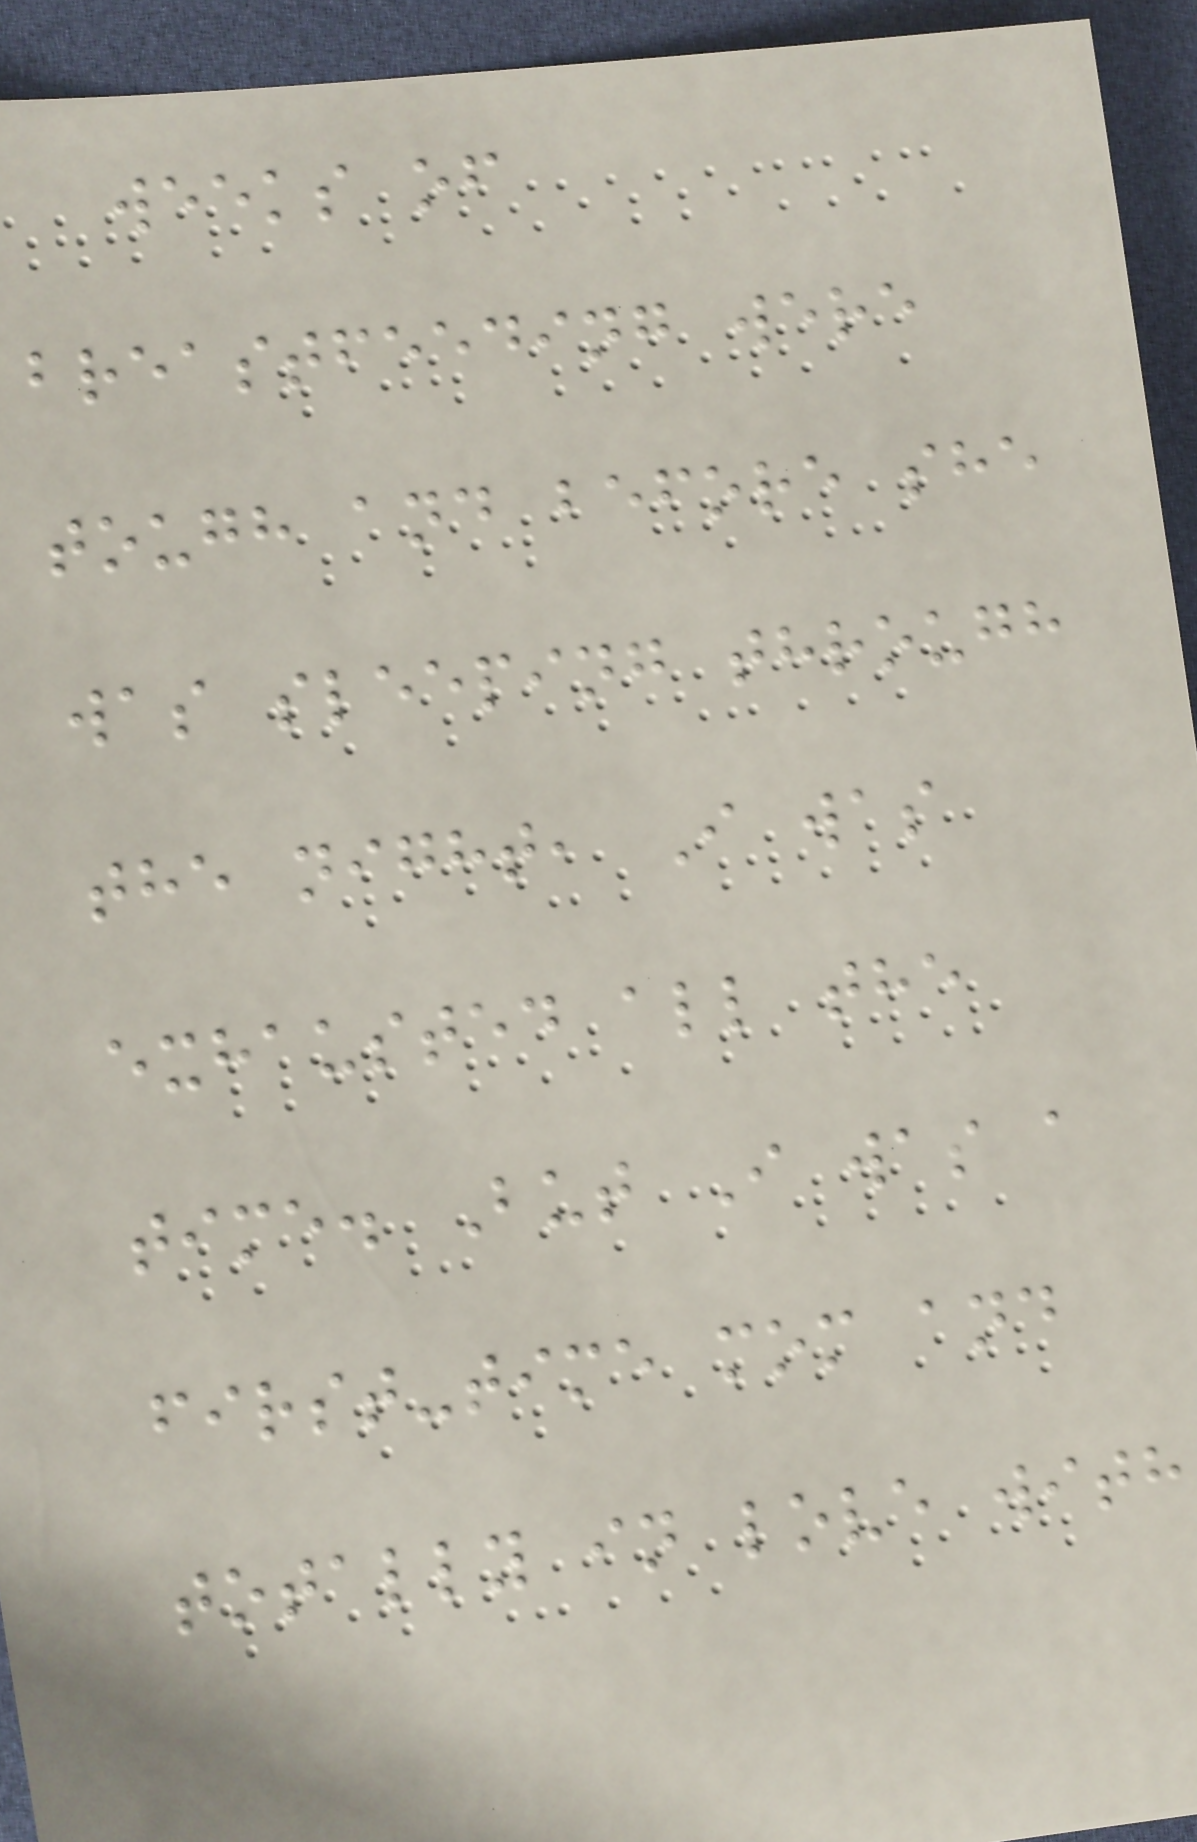weeks of
breastfeeding were
tough and before she
was sleeping through
the night, I was
exhausted all the
time. But I was a
first-time mom and
totally in love with
